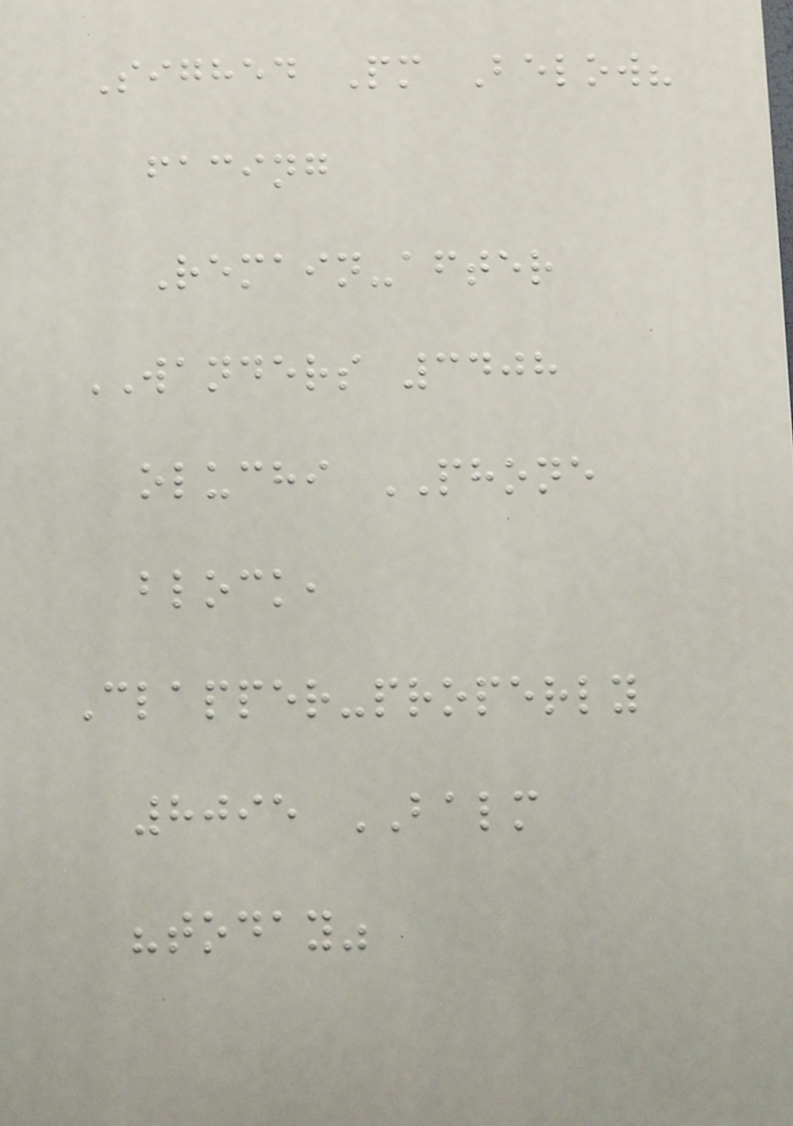Sighed Pm Below?
facing
Remain-after
WANDERS 3408
oluchi PHONE
block,
Clapper-properly
8095 BALM
"today"
